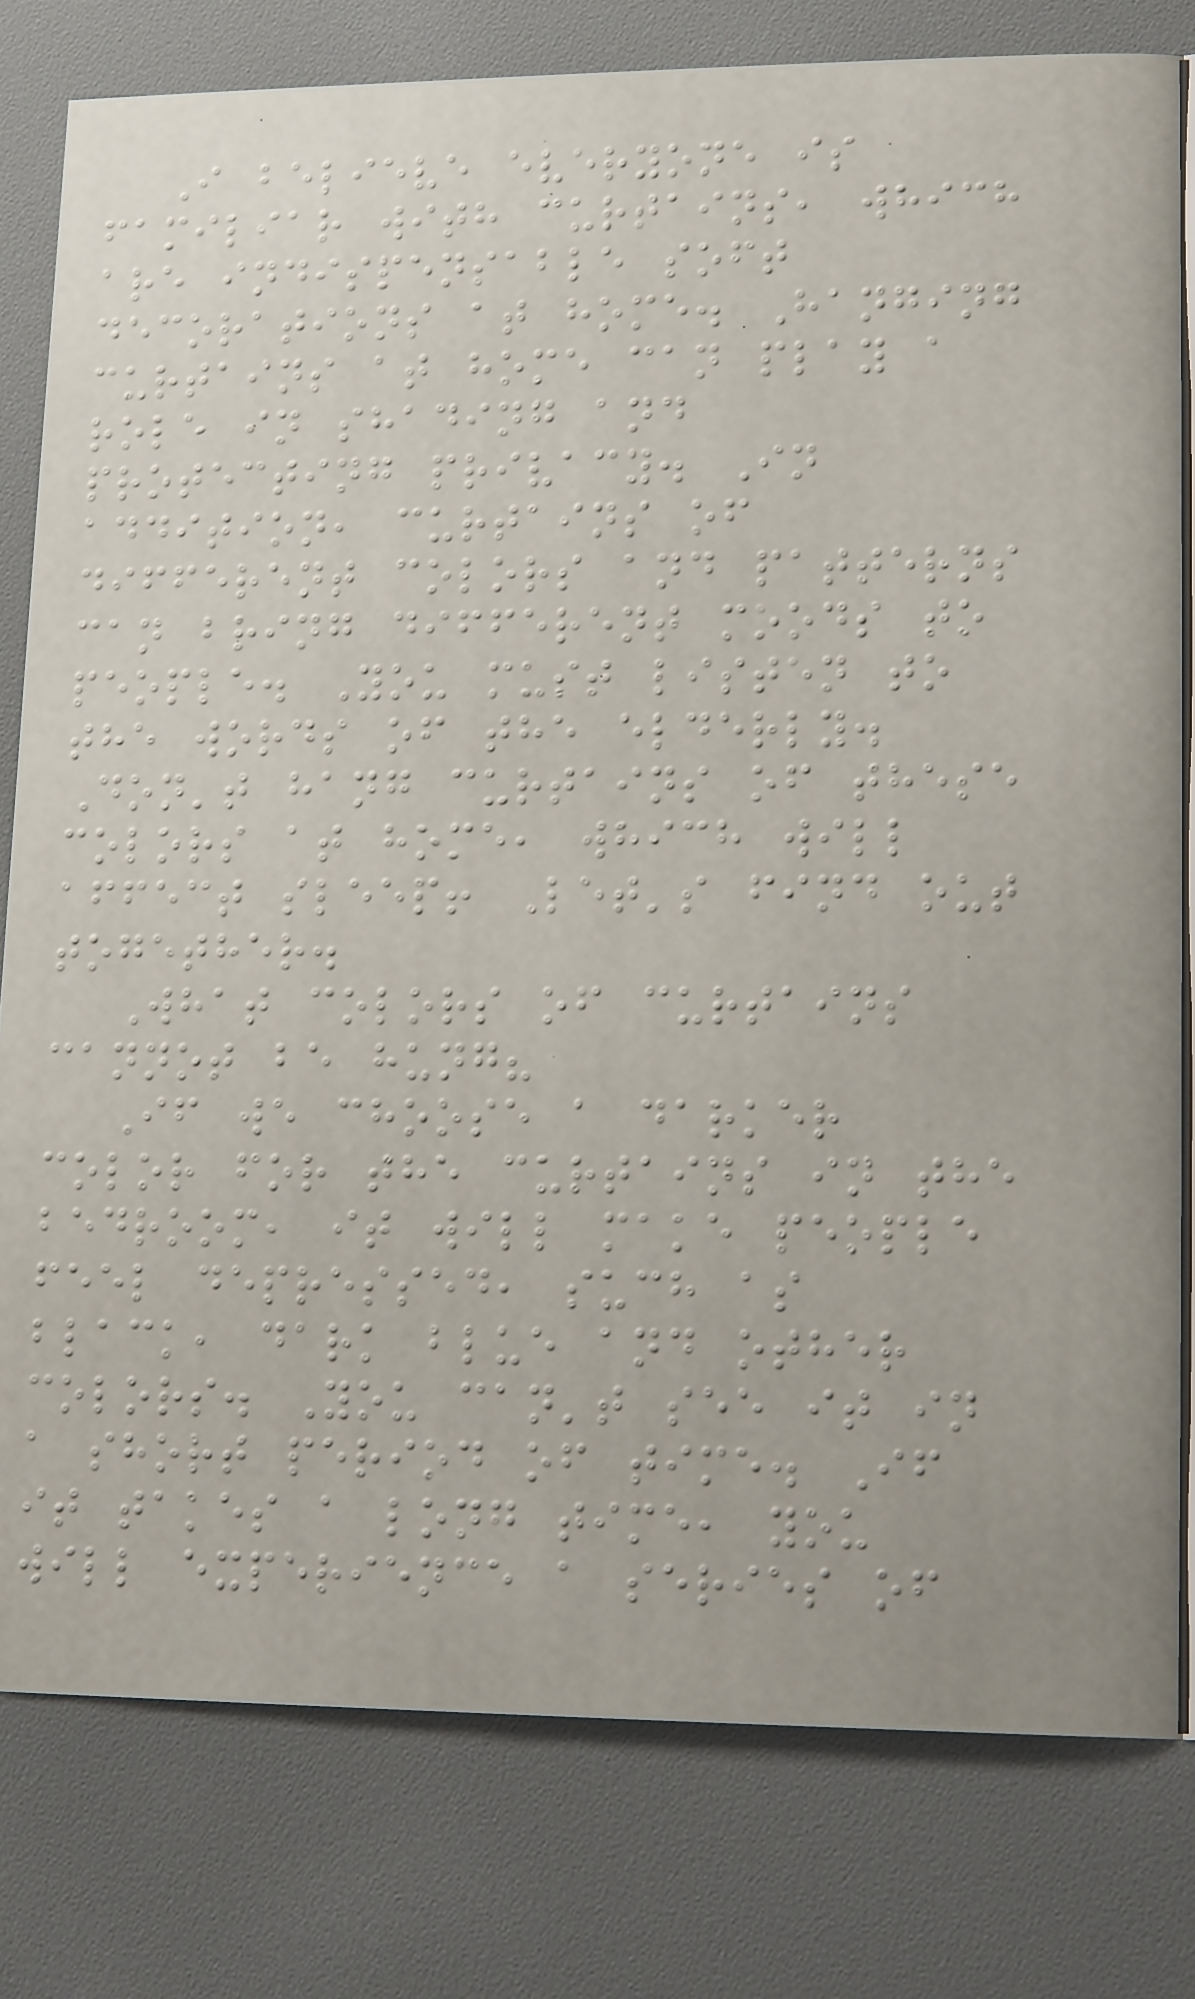I believe everyone is
familiar with curtains, which
are indispensable soft
decorations at home. Hanging
curtains at home can play a
role in shading and
protecting privacy. In
addition, curtains of
different colors and patterns
can bring different moods to
people. You must listen to
the words of the elderly.
Don't hang curtains of these
colors at home, which will
affect sleep! Let's find out
together.
What colors of curtains
cannot be hung?
If we choose a darker
color for the curtains in the
bedroom, it will make people
feel depressed, such as
black, dark blue and other
colors. You can't see it in
a short period of time. If
it takes a long time, you
will experience a series of
